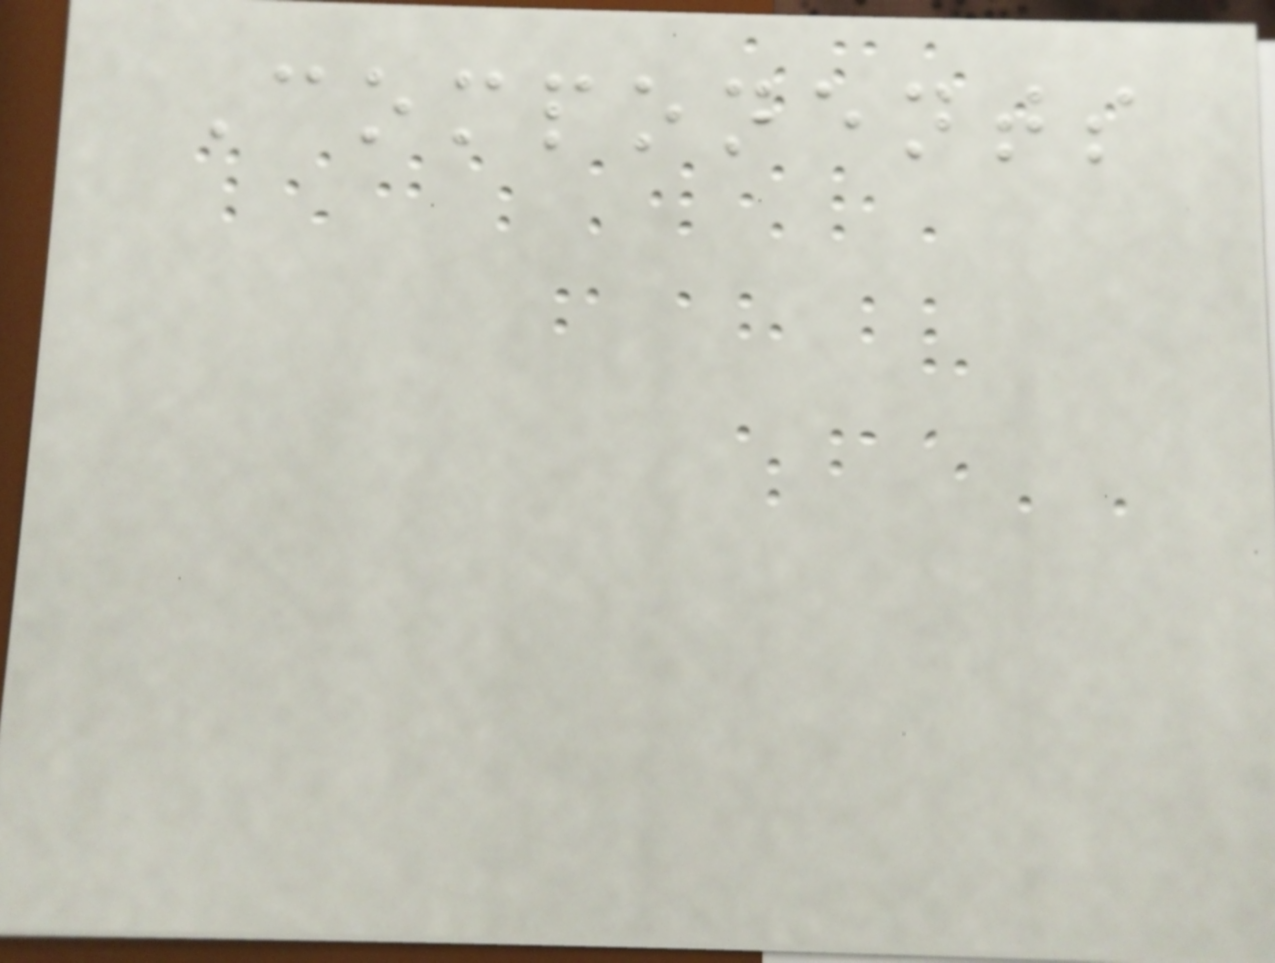Components
